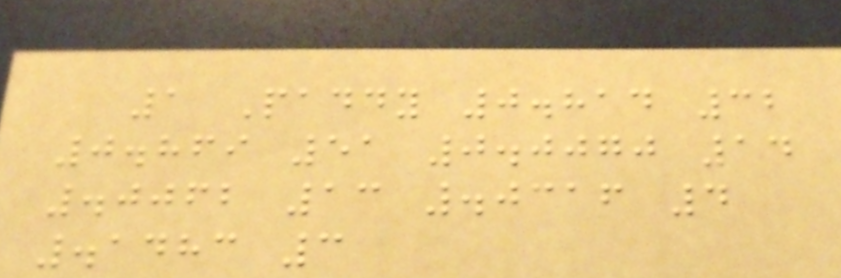1 Paddy 0.814 32
0.869 51 0.0070 14
.0062 13 .0316 4
.1483 3
